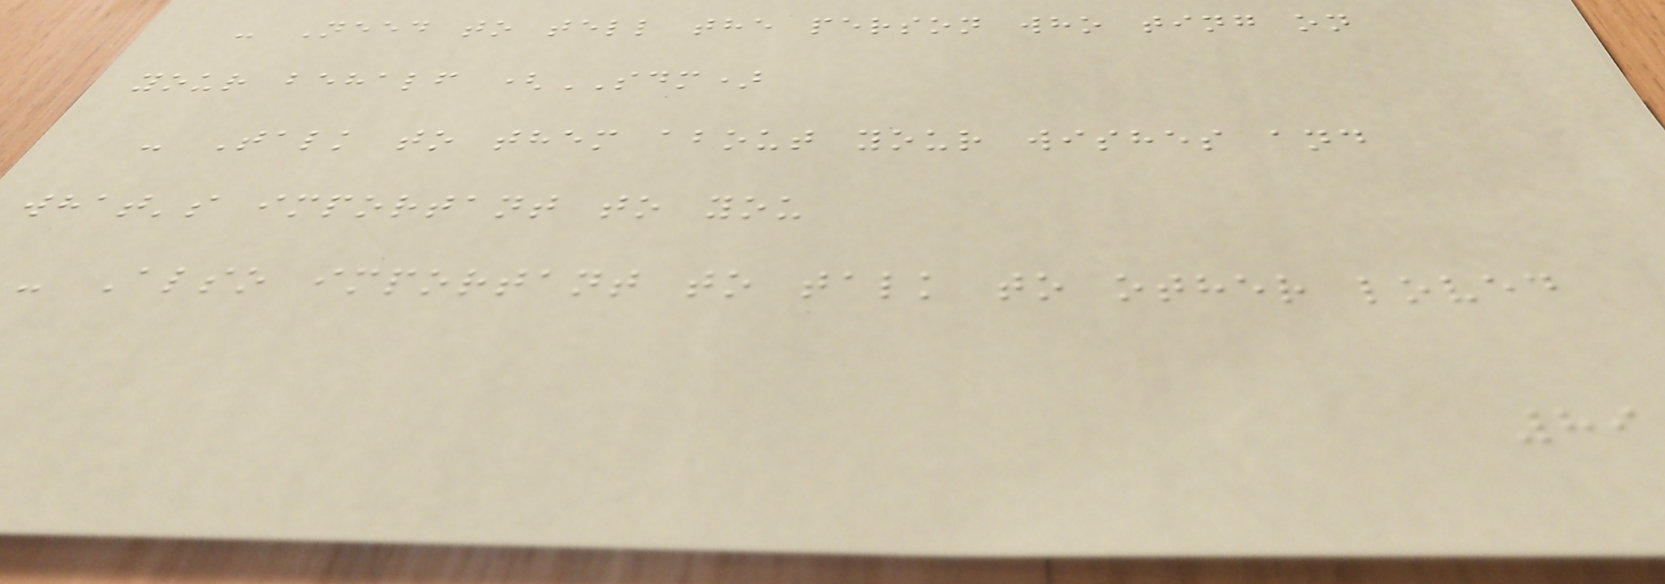- Need to tell the person who ting on
your behalf (SDM)
- Talk to them about your wishes and
what's important to you
- Also important to talk to other loved
89
